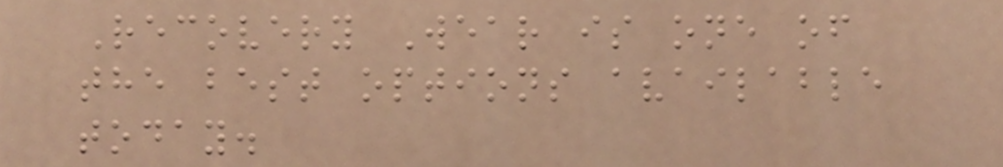Recovery Wear is one of
the best options available
today.
